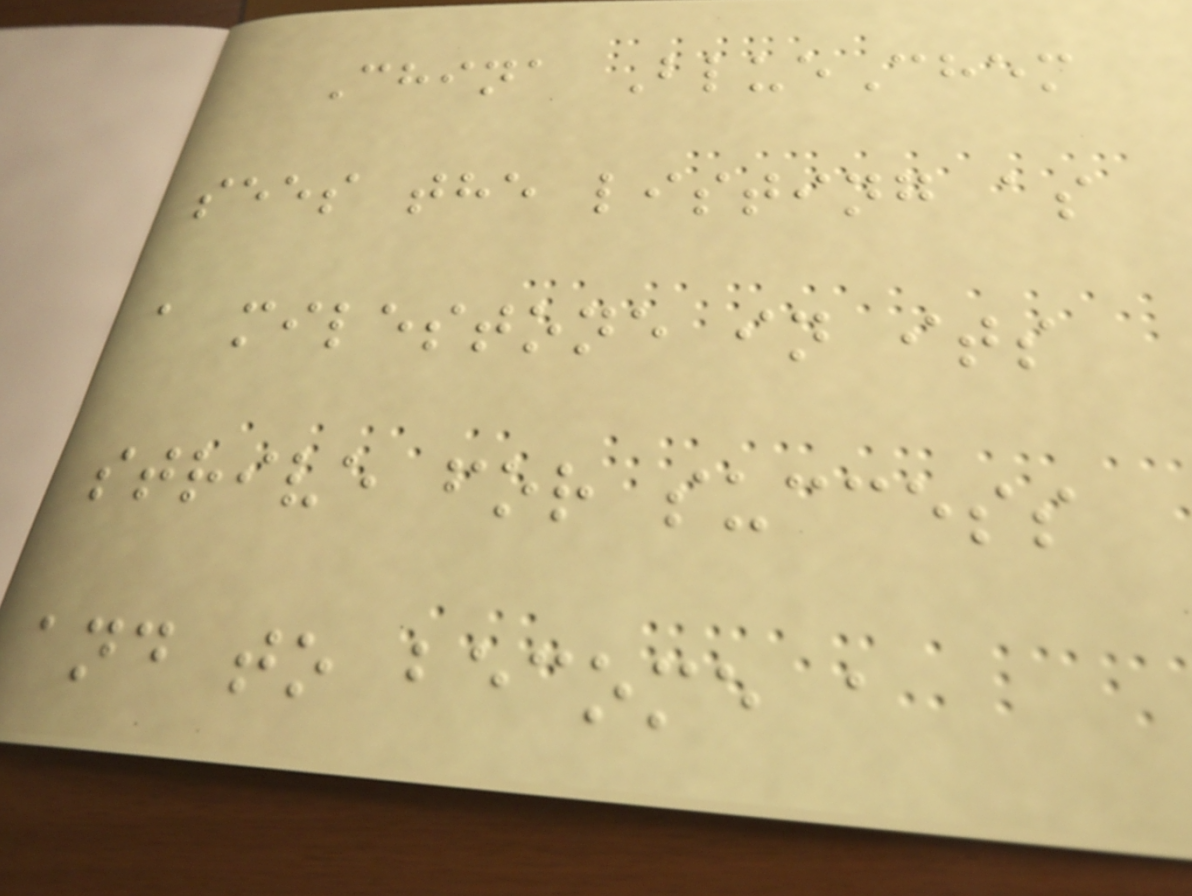China BlueChem
sees the listing as
a milestone in its
strive for success
and to become a
